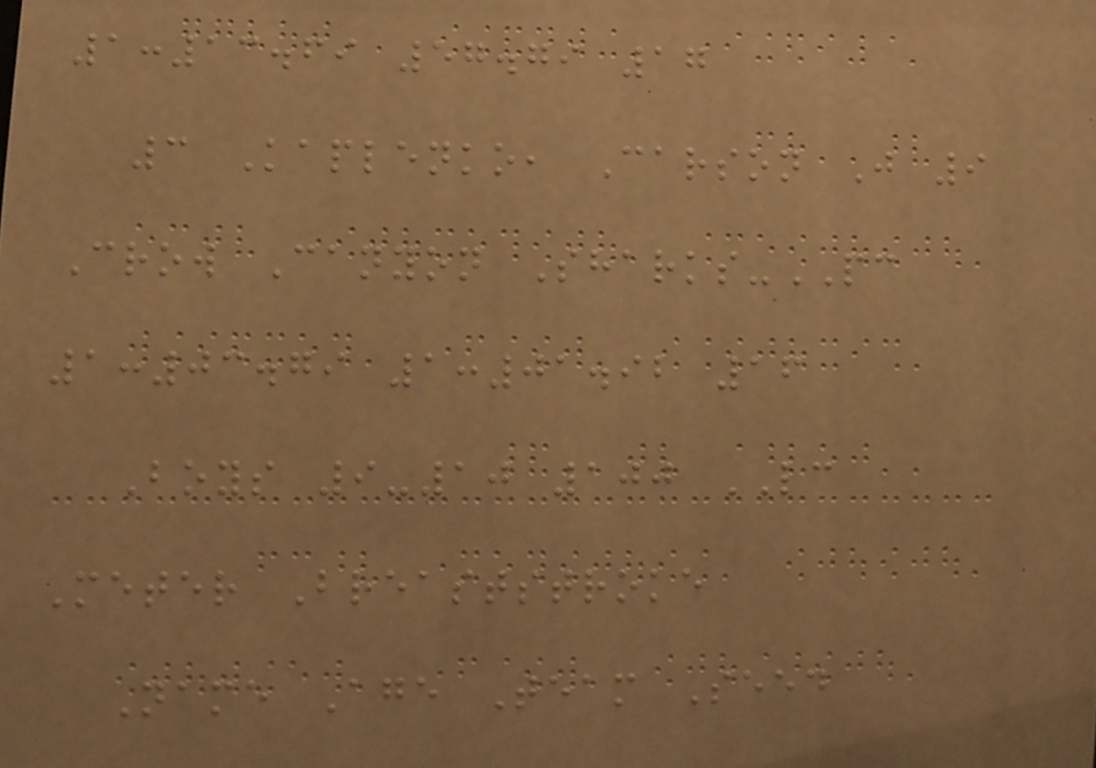1:13.69 57.79 17
3 Kaplenko, Carson J 9
Crow Canyon Sharks-PC
1:03.79 1:01.92 16
Boys 9-10 100 LC
Meter Breaststroke
Name Age Team Seed
